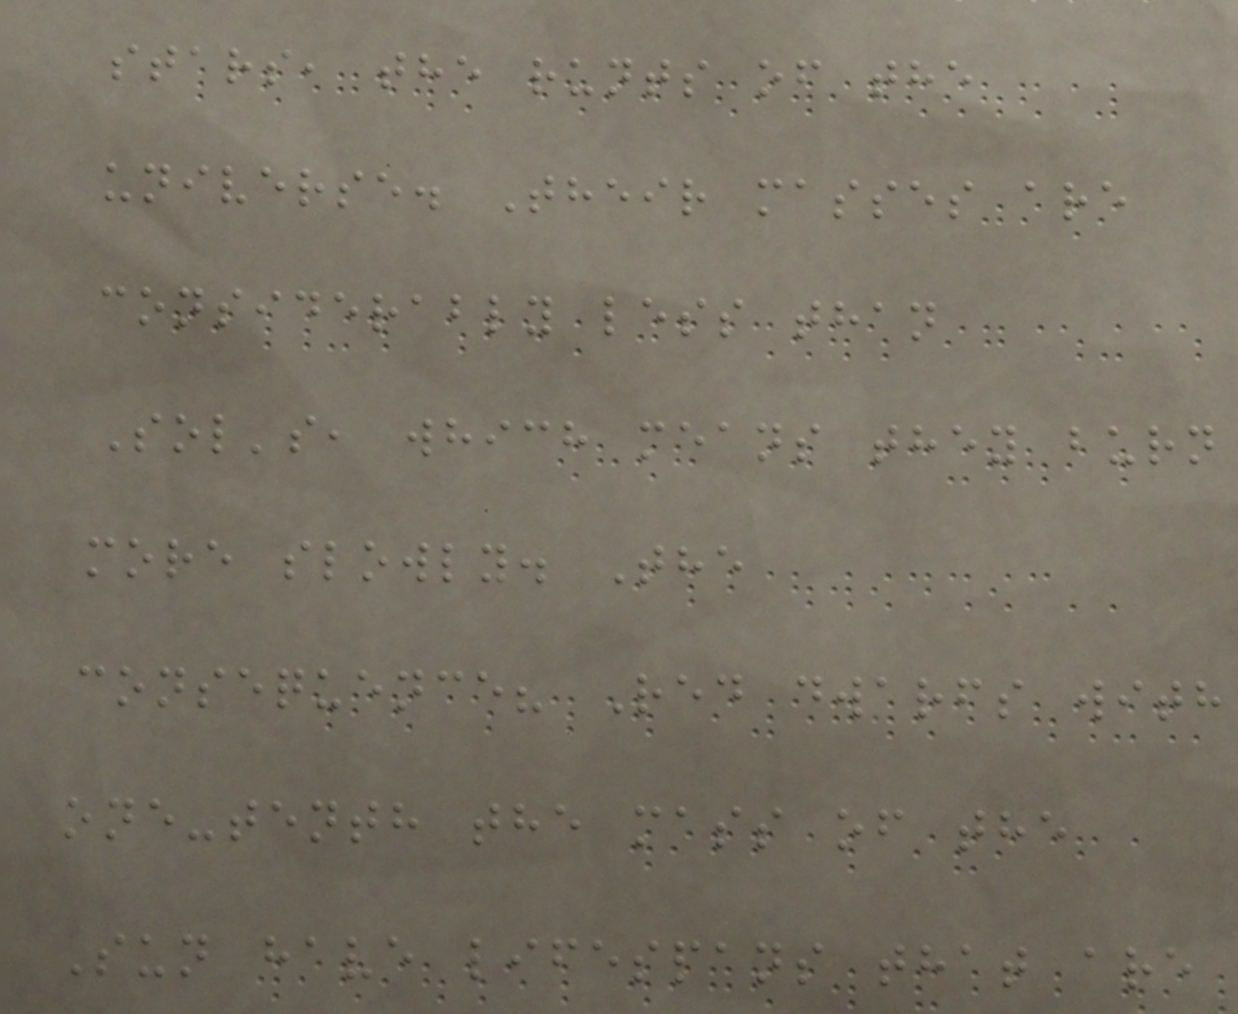stars, the runts of the
universe. Their masses are
considerably less than
Sol's, which means they burn
more slowly. The
consequence? Red dwarfs with
one-tenth the mass of the
Sun have lifespans that are
